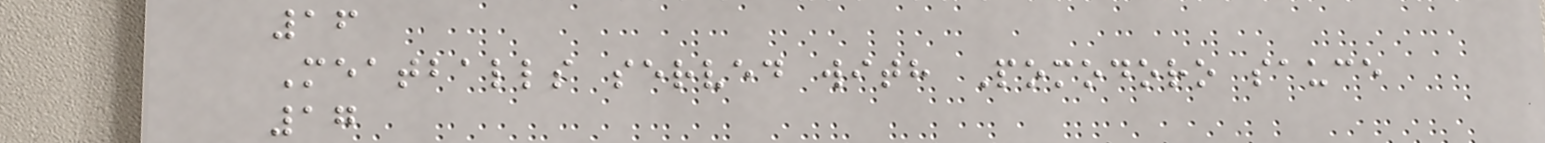16
Meatballs served with Pomodoro sauce
17
